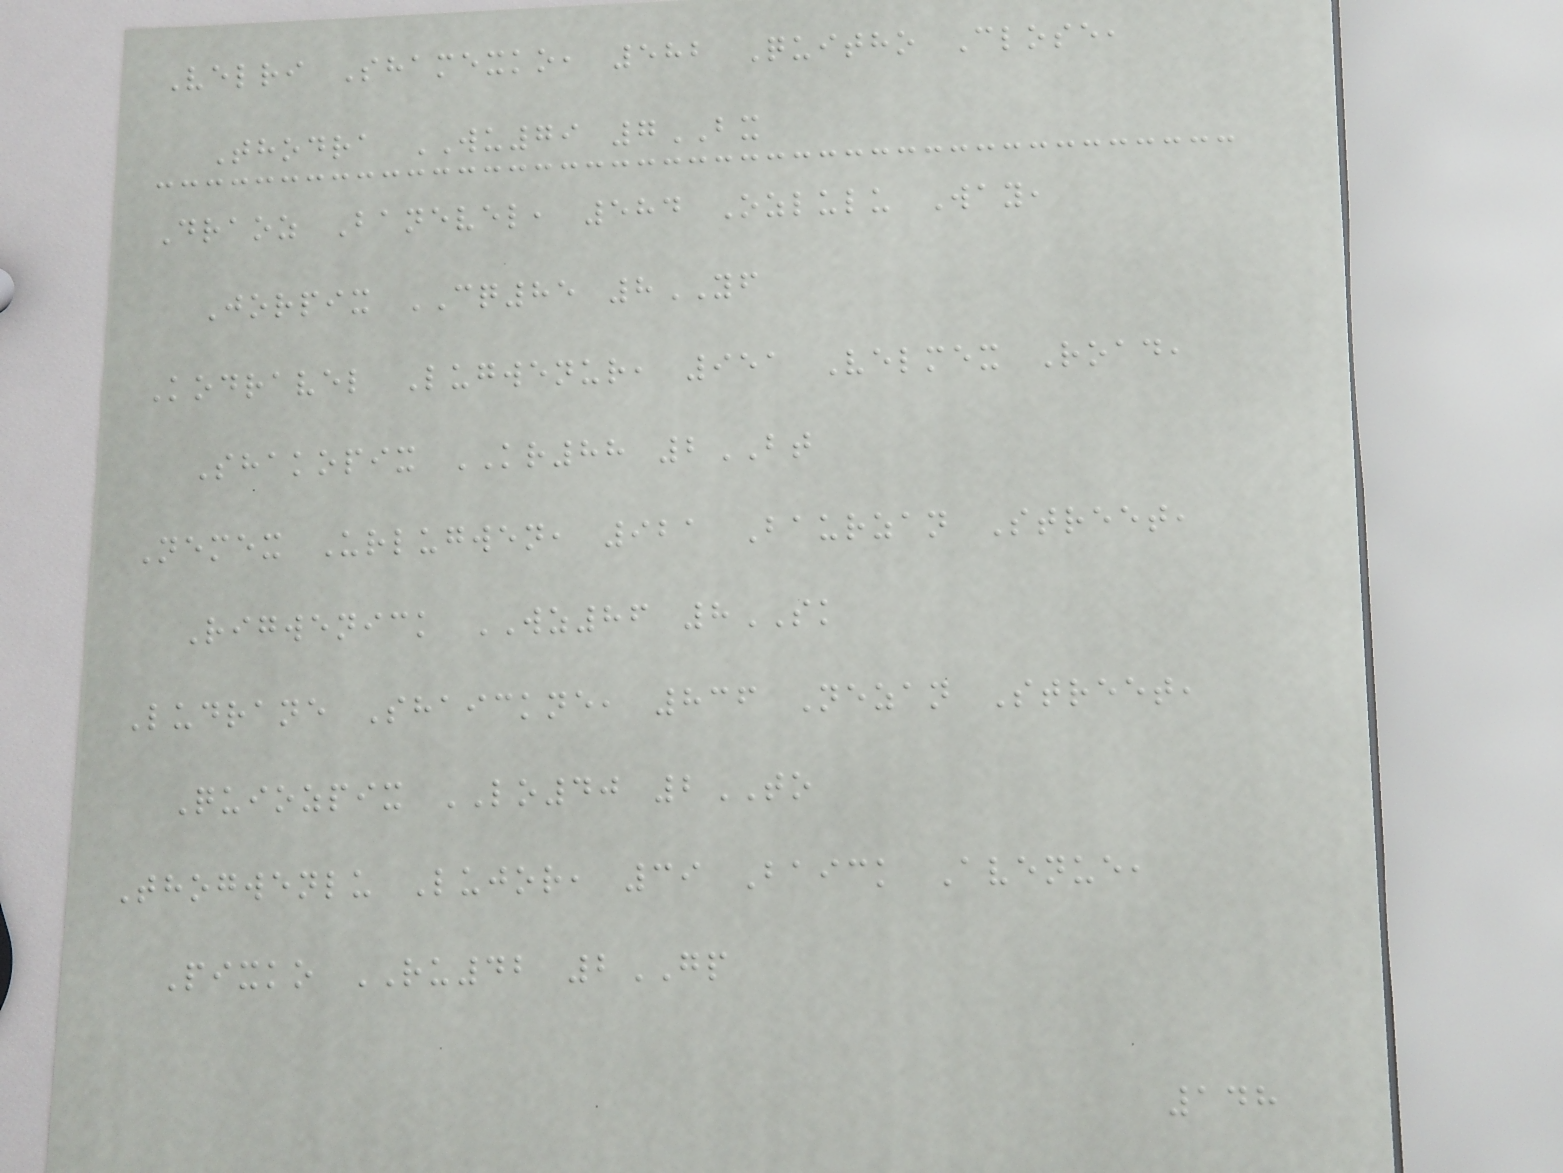Velri Shamexko, 582 Quitho Close,
Thodra WU79 7BX
Draoz Banevel, 584 Ozlulu Way,
Jorpix CQ85 8YF
Kodravel Lugwenur, 951 Velmex Road,
Shakopix KR88 2BT
Nemex Urlugwen, 921 Baurzan Street,
Rigwenick WZ86 8SK
Ludrane Shaickne, 836 Nezan Street,
Quiozpix LO40 2TO
Thogwenlu Lujor, 39 Baick Avenue,
Pixko RU42 2GP
148
